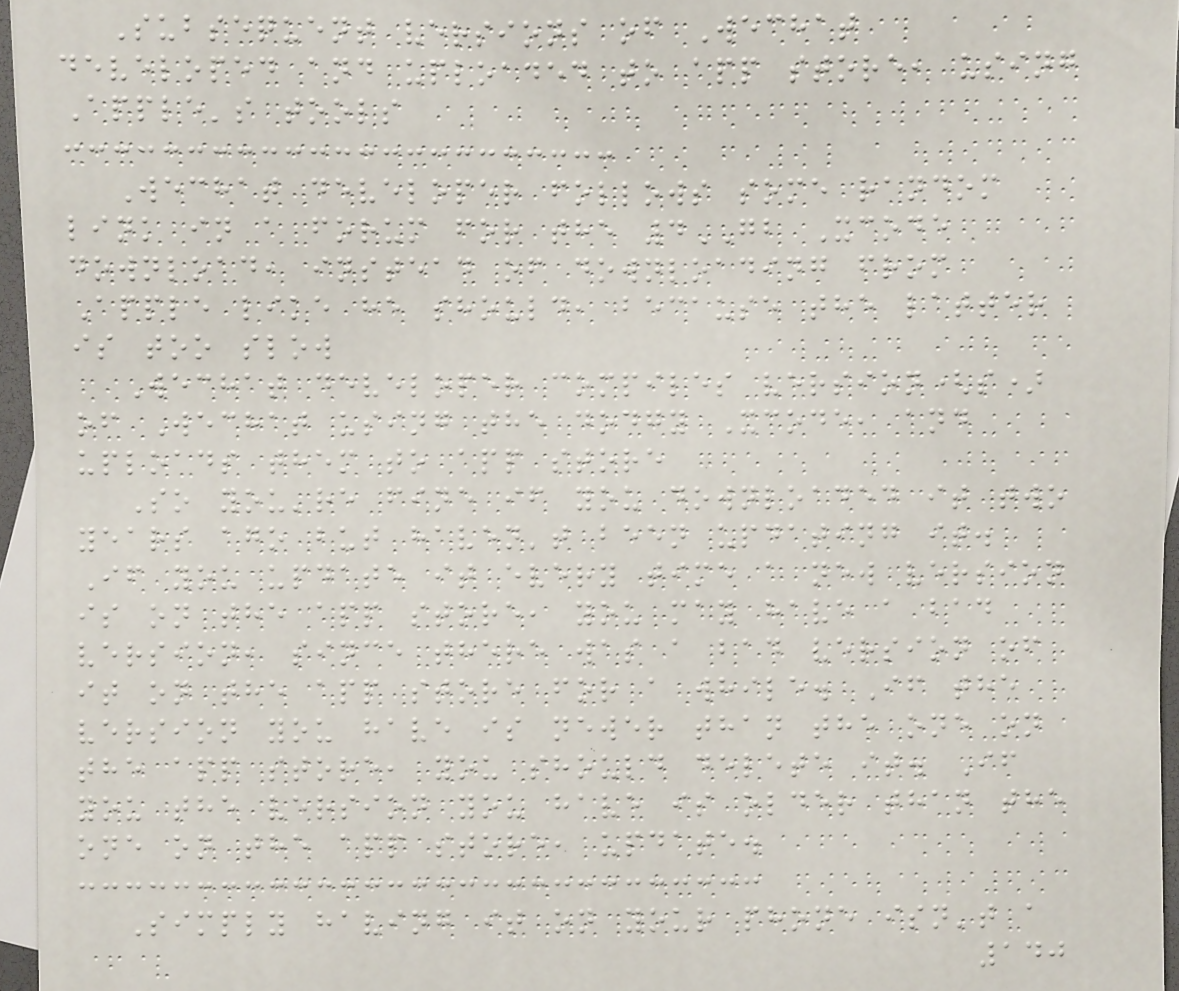Subsequent versions of Wechat
developed and uploaded to app store, using
Apple's tools
Wechat developer follows some random
link in a forum for the 4GB Xcode
download, instead of downloading from
Apple like he should, because the latter
is too slow
Wechat developer compiles version(s)
of Wechat using the dodgy Xcode, and
uploads them to app store
So you're fine if you downloaded it two
years ago but haven't been updating it.
If you update it every time a new version
is on the app store, you may have a bad
version, since there was a bad version of
it on the app store for a while. If the
version you have is newer than the one on
the app store, you should delete it. If
you the version you have is older than the
one on the app store, update.
Simply having it on your phone isn't a
140
